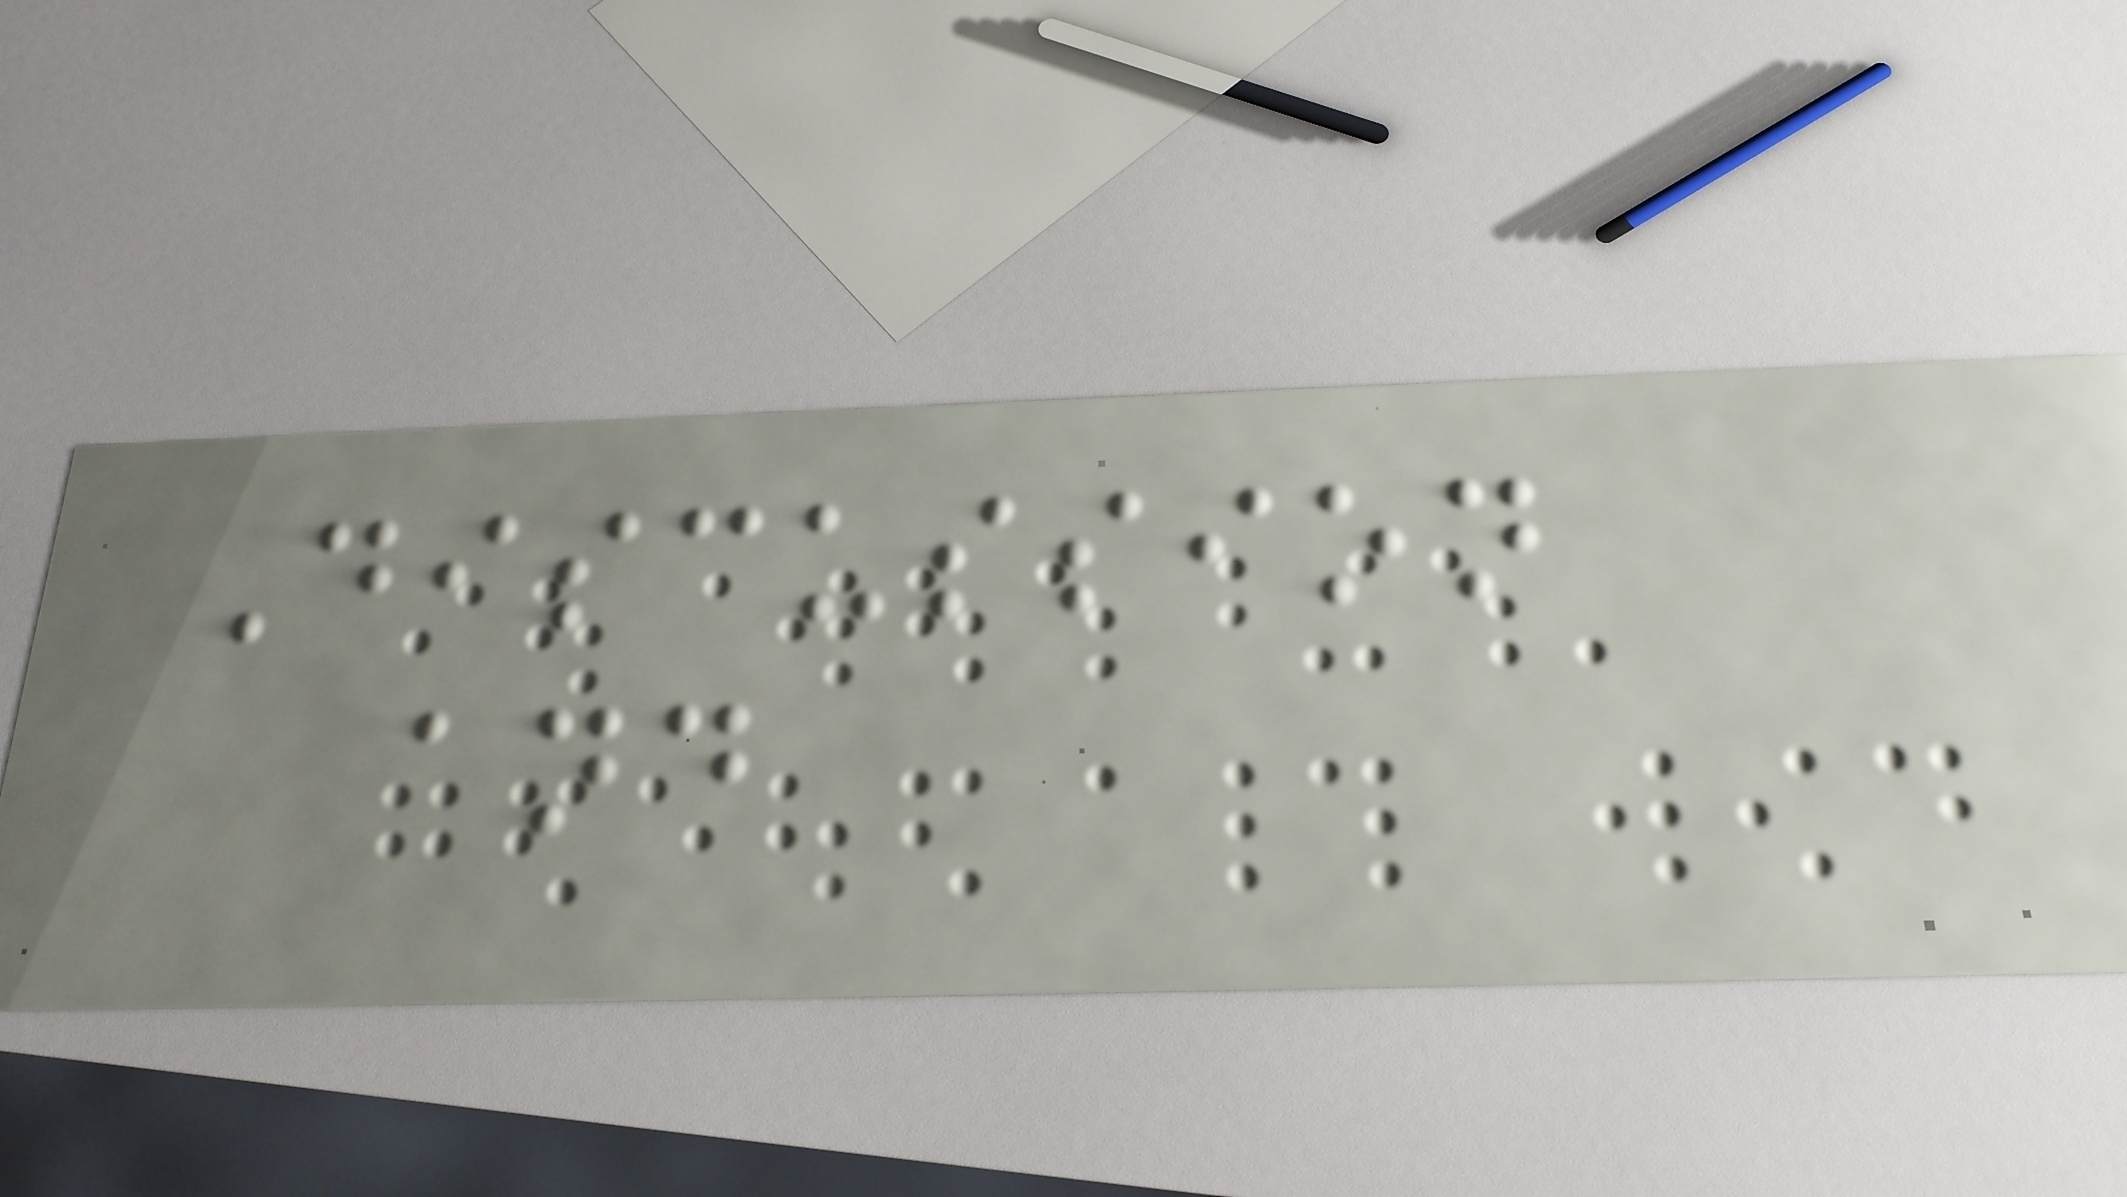Discussion
and
